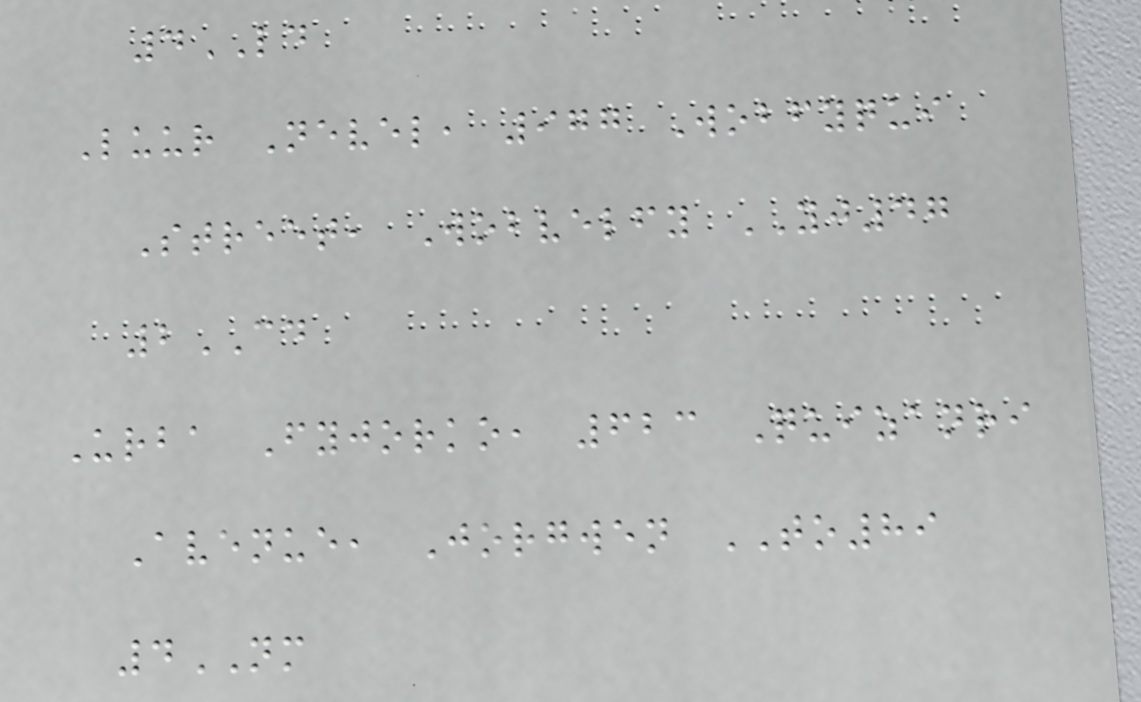4LD
Luur Nevel, 977 Wobfyqui
Street, Wobvelfy YJ47
2CD
Urba Fyjorko, 623 Quizanri
Avenue, Jorgwen TO89
4NM
